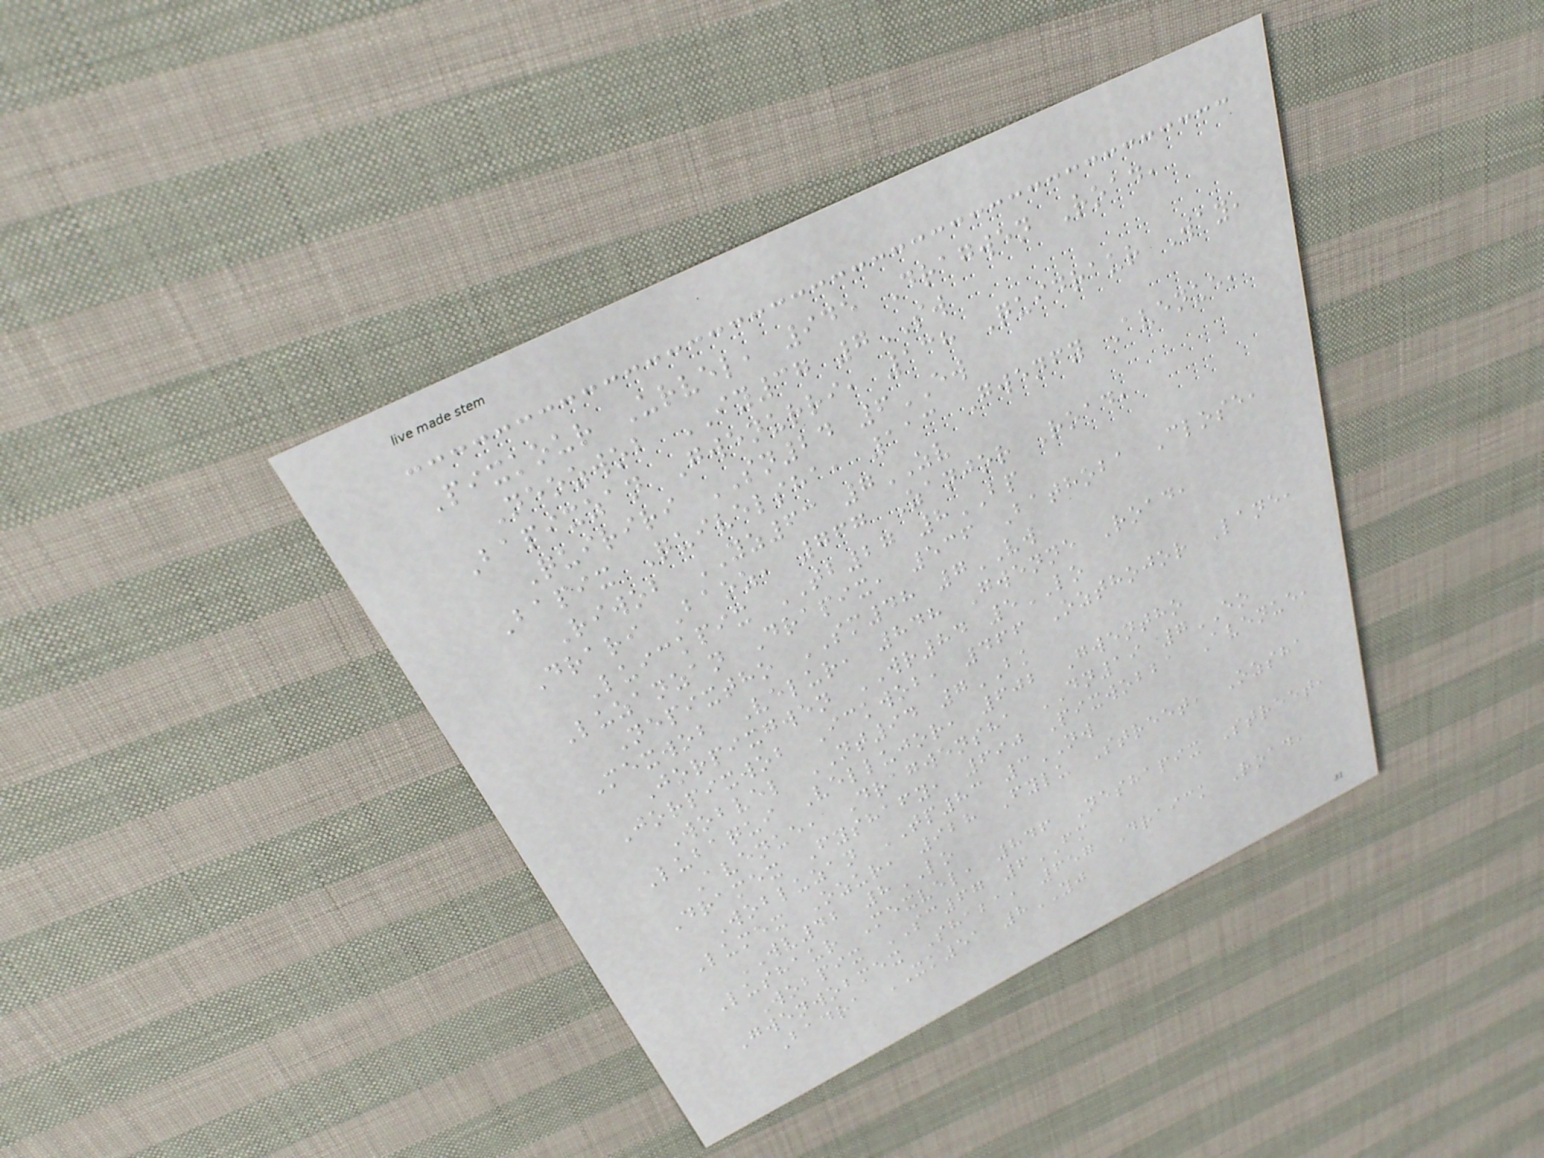Pixkour Urvel, 945 Dragwen Road,
Neozwob IY37 7SW
Bapixzan Gwenurri, 138 Quidraur Way,
Quiriri SN24 6EW
Bapix Quivelsha, 113 Gwenfy Avenue,
Riwob YZ63 7ZV
Drari Baoz, 767 Zanjor Road,
Luickpix TB27 8BP
Luzanzan Drapix, 536 Bathoba Close,
Nepixtho SM48 7VW
Mexwob Velur, 848 Gwenne Road,
Jorpixgwen WR84 5LO
Jorpixwob Ickwob, 466 Ozthojor Lane,
Wobvel NT94 7BK
Lubaqui Vellujor, 602 Gwentho
Avenue, Dragwensha DN19 7EO
Dramex Fyshafy, 690 Pixwobba Avenue,
Wobluzan TP83 3NW
Lumex Ozur, 928 Fylu Street, Ozsha
WV42 8LO
Lushaur Mexvel, 846 Neshapix Street,
Wobpix SC67 6FM
Gwenwobmex Shaba, 657 Draick Road,
Badra XK51 8YJ
